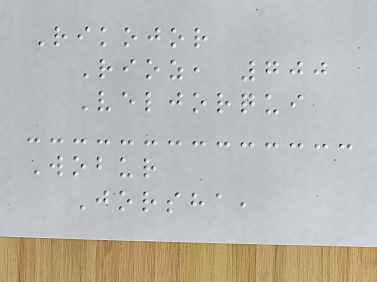Rikojor
Rioz, 700
Veljorqui
Wobur
Jorsha,
